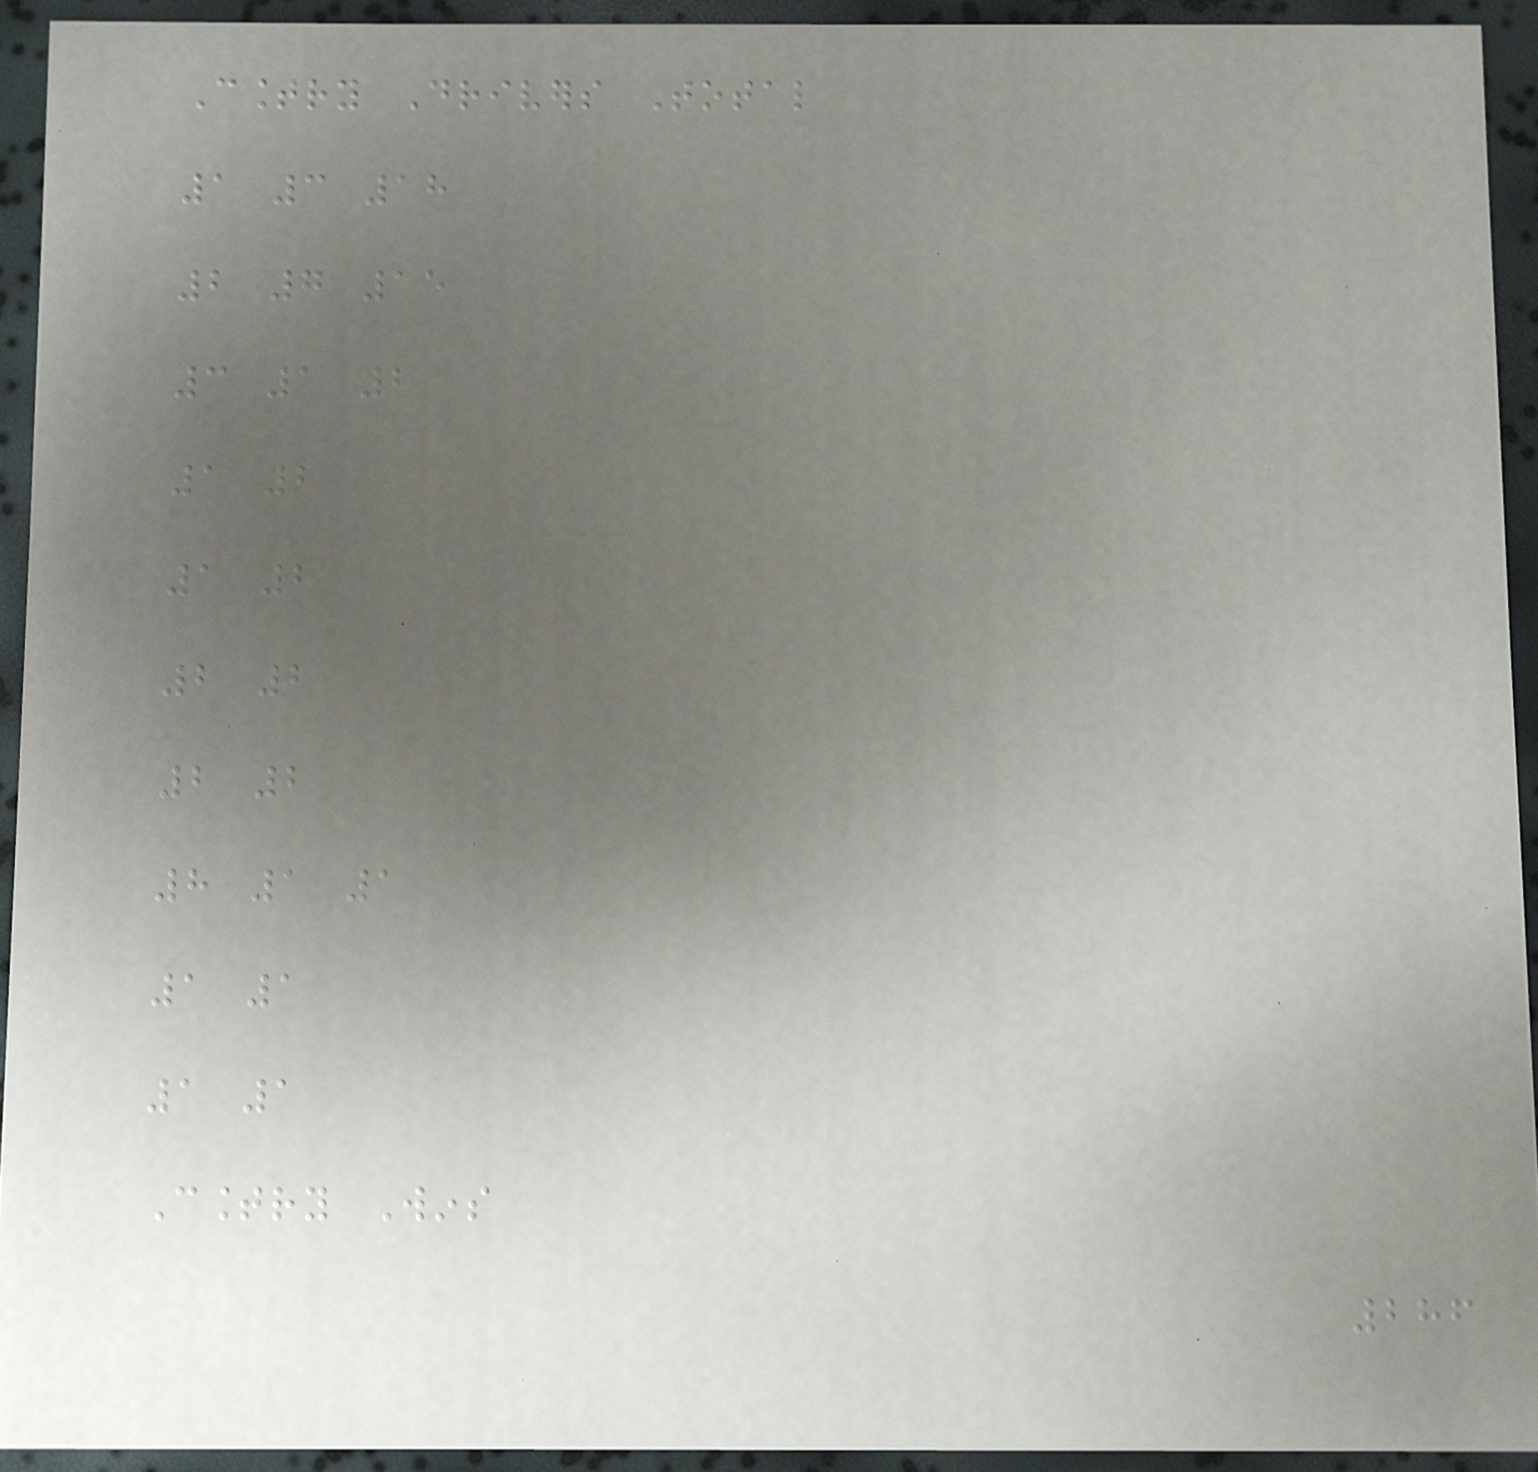Country Drivers Total
1 3 18
2 7 15
3 1 2
1 2
1 2
2 2
2 2
8 1 1
1 1
1 1
Country Wins
286
